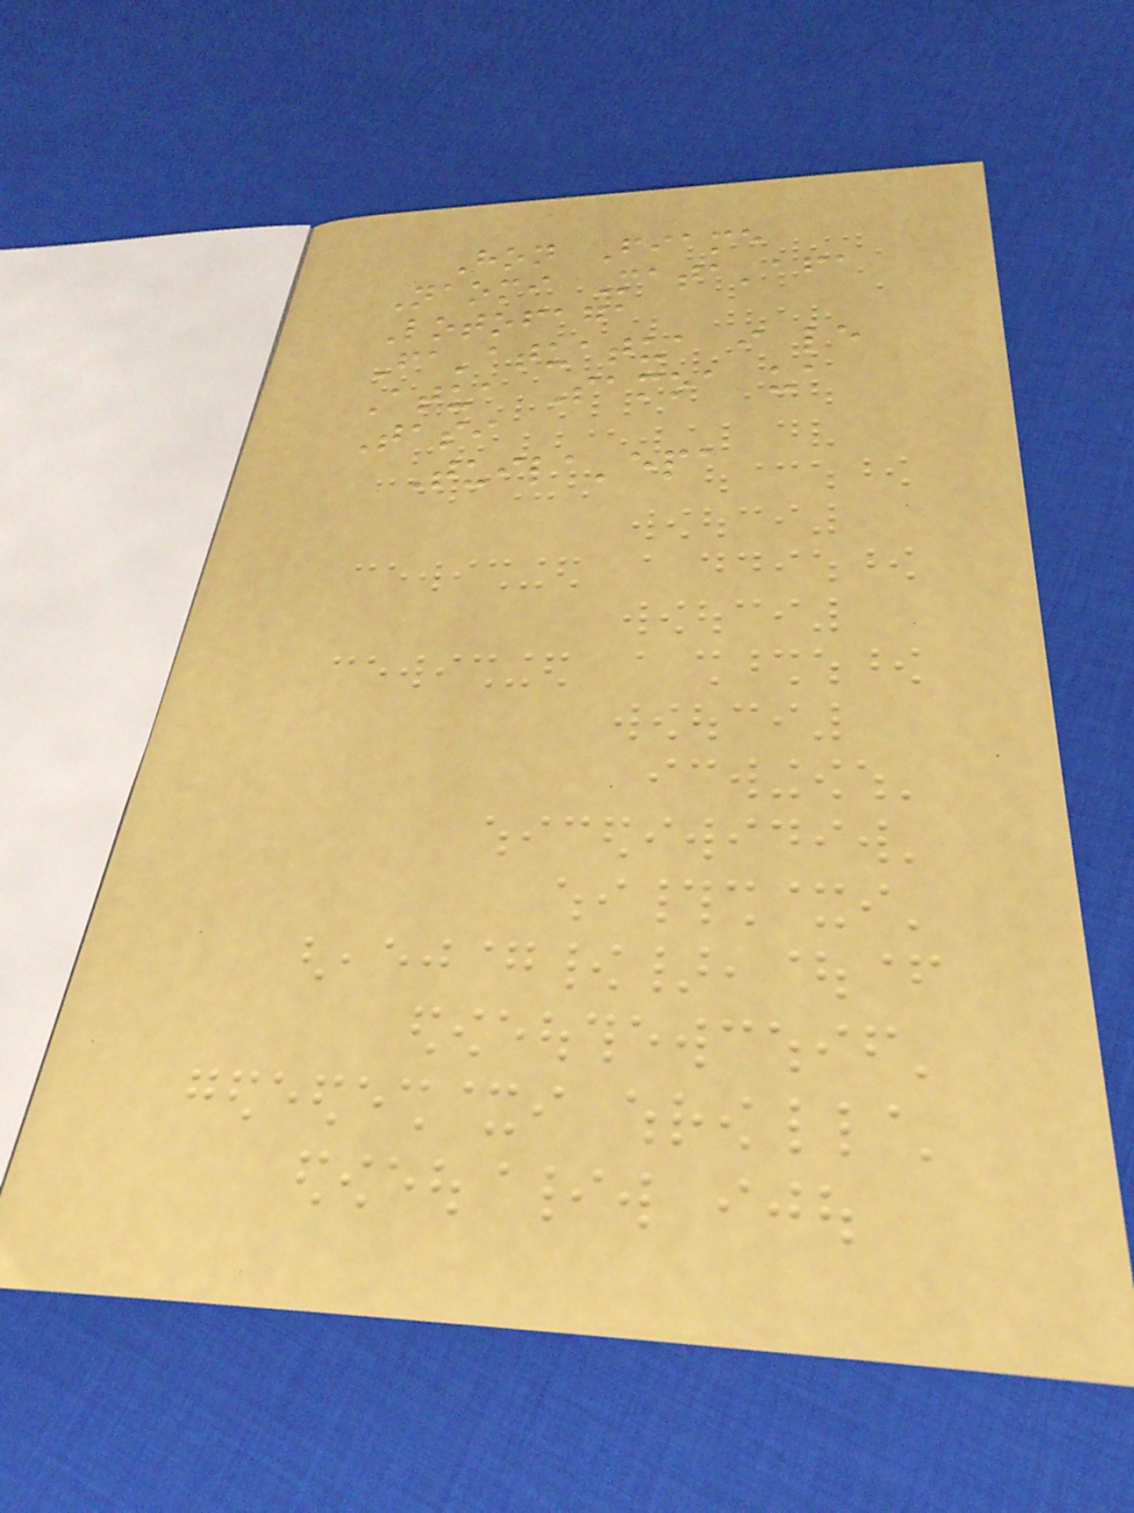Hon Fiame
Naomi Mata'afa
Lotofaga
Fa'atuatua i le
Atua Samoa ua
Tasi
Tuila'epa
